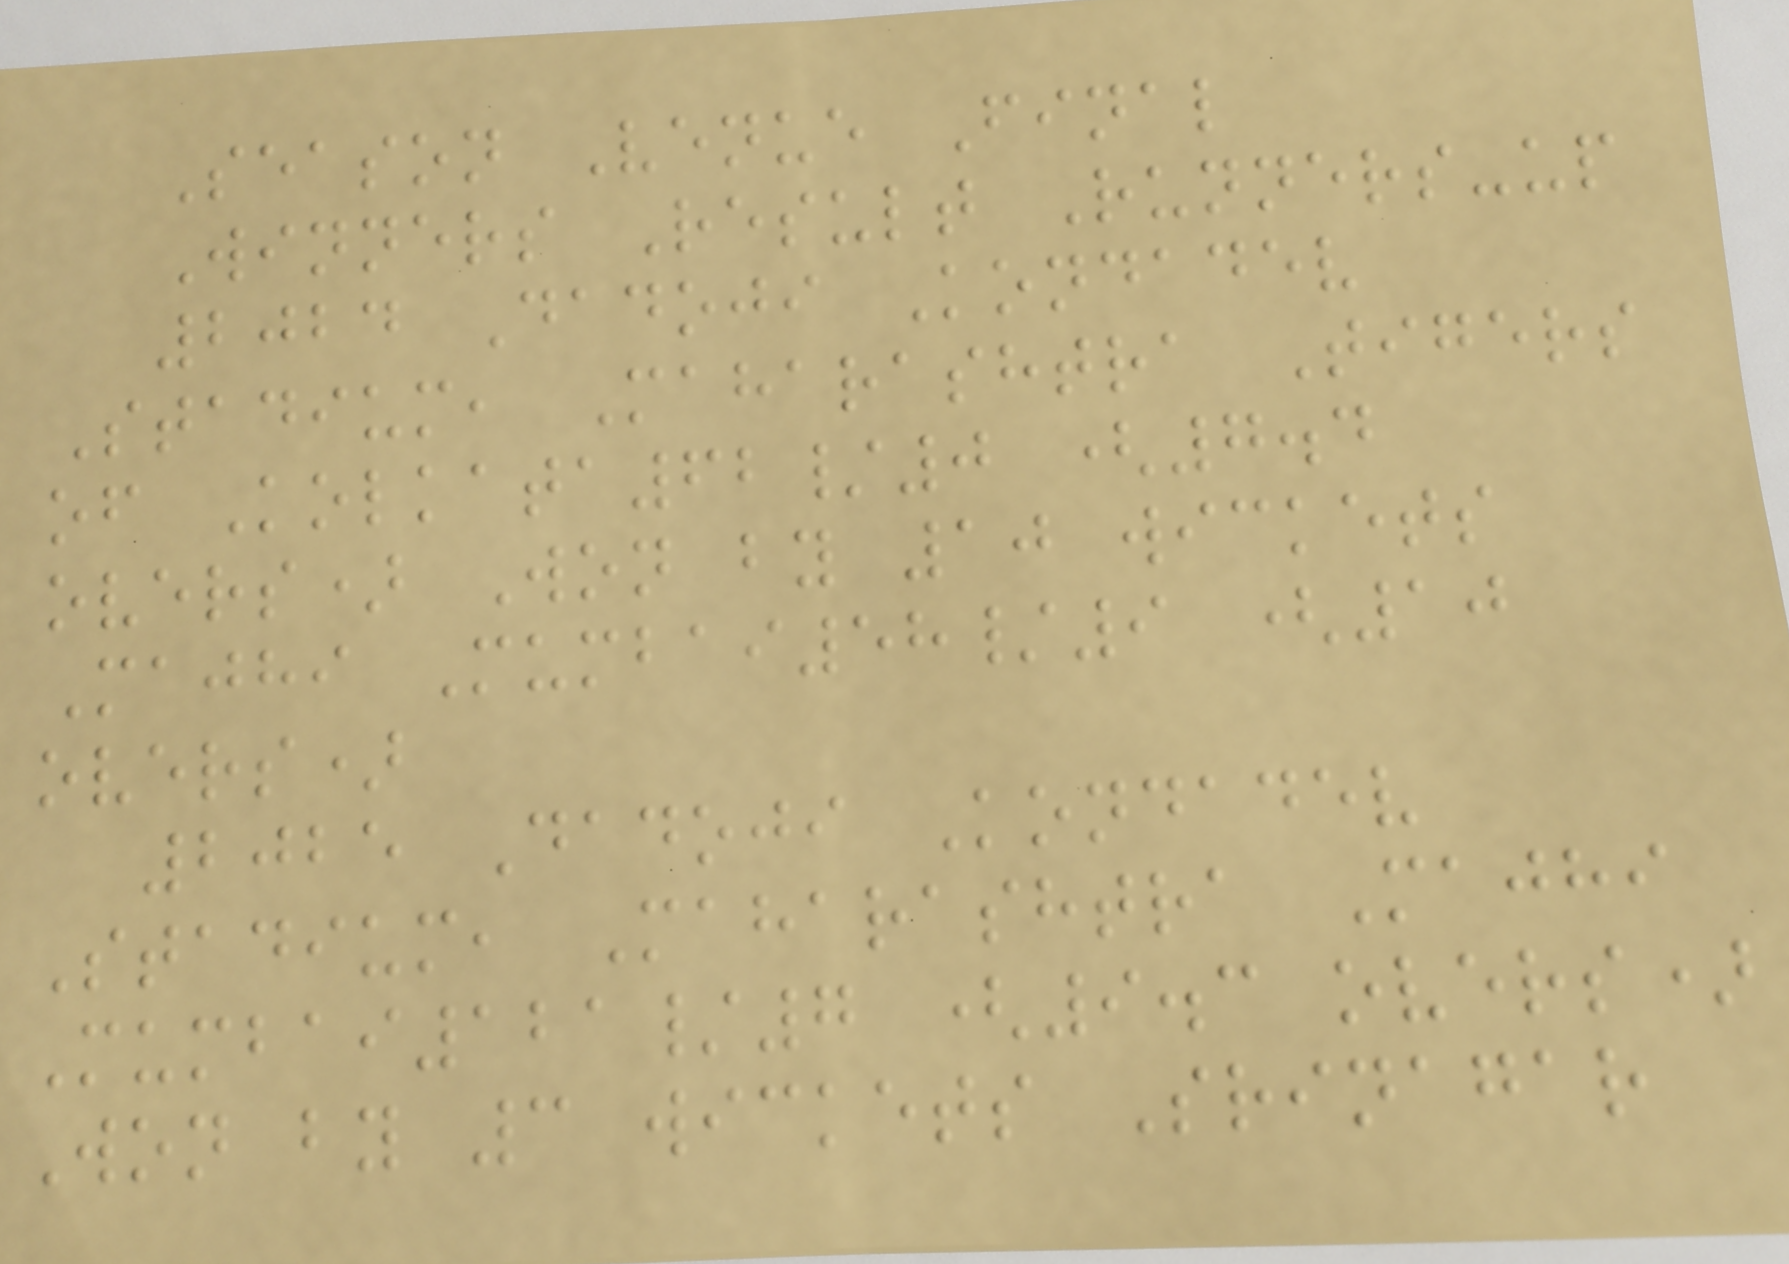Season Venue Final
Winners Result Runners-up
2024 Dadoji Kondadev
Stadium, Maharashtra Tigers
of Kolkata62/0 (7.4
overs) Won by 10 wickets
Majhi Mumbai58/9 (10
overs)
2025 Dadoji Kondadev
Stadium, Maharashtra Majhi
Mumbai121/7 (9.3 overs)
Won by 3 wickets Srinagar
